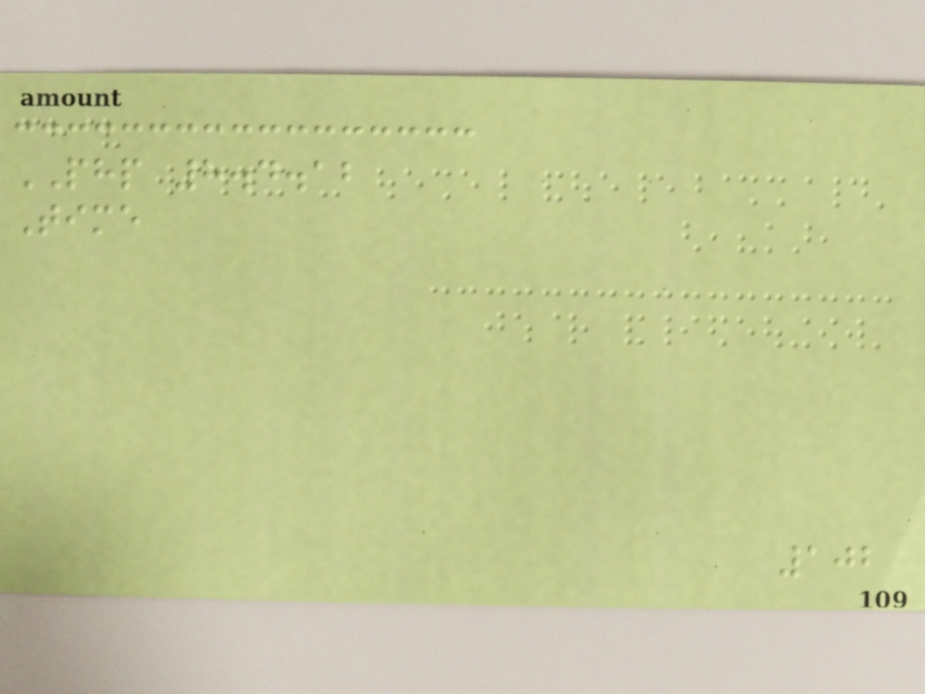PHP 8.4.12
Time
102
